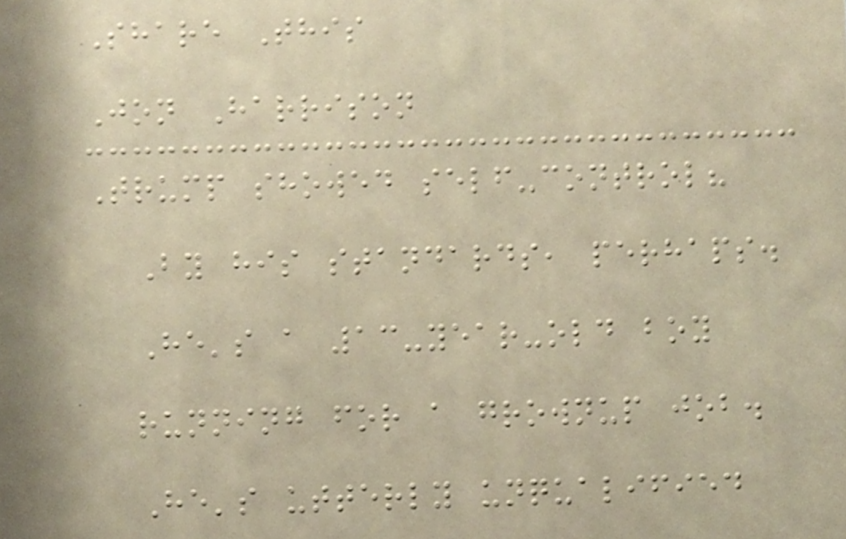Share This
Jon Harrison
Trump showed self-control?
By his standards, perhaps.
He's a 13-year-old boy
running for a grownup job.
He's utterly unqualified
